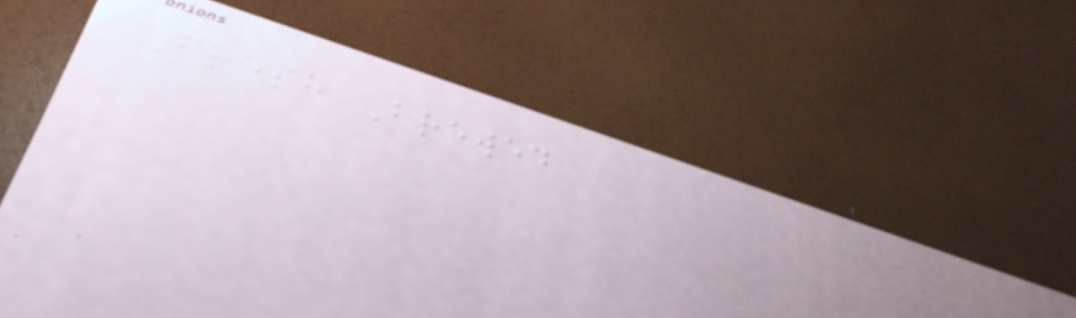Fresh Brewed
